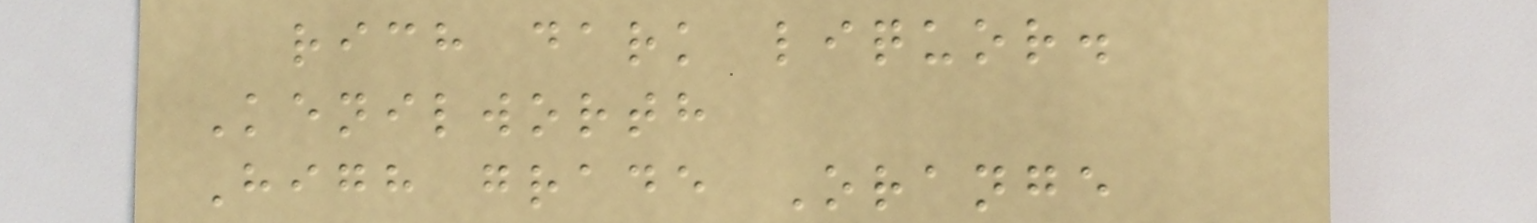rich dark liquor.
Kenilworth
High grade Orange
